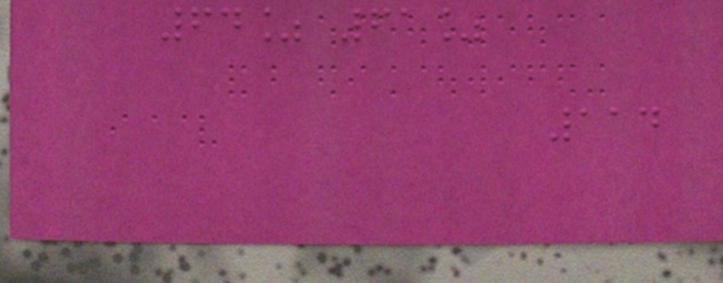64% 61%
114
